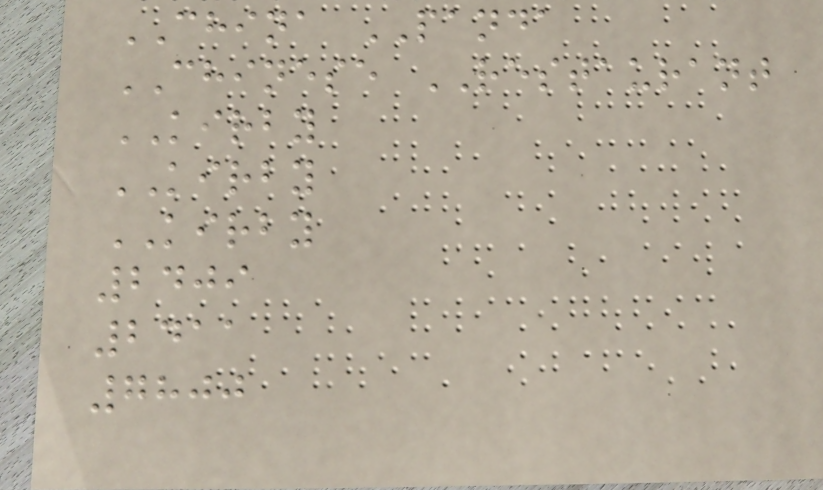CHINA PANDA
CHINESE RESTAURANT
KIRBY
KIRBY
KIRBY
2409
2411
7800
